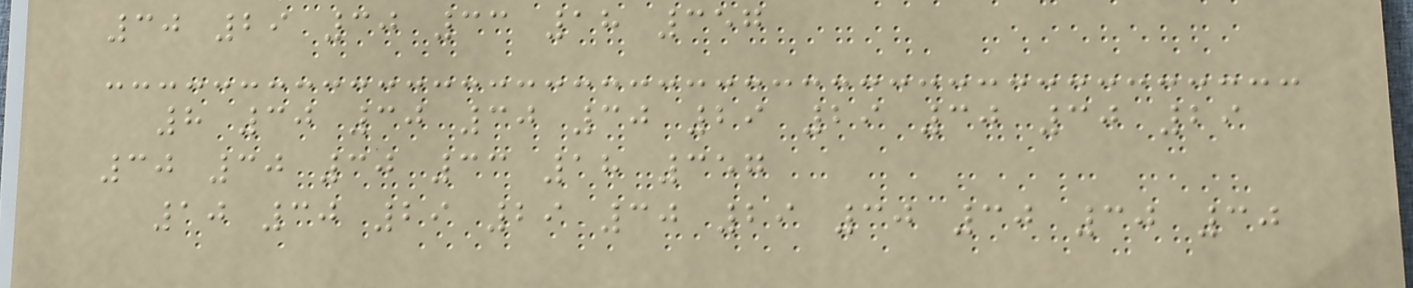30 29 30 33 18 357
8 30 30 30 30 29 29 30 30 29
30 30 30 33 18 357
10 30 29 29 30 29 30 30 30 30
